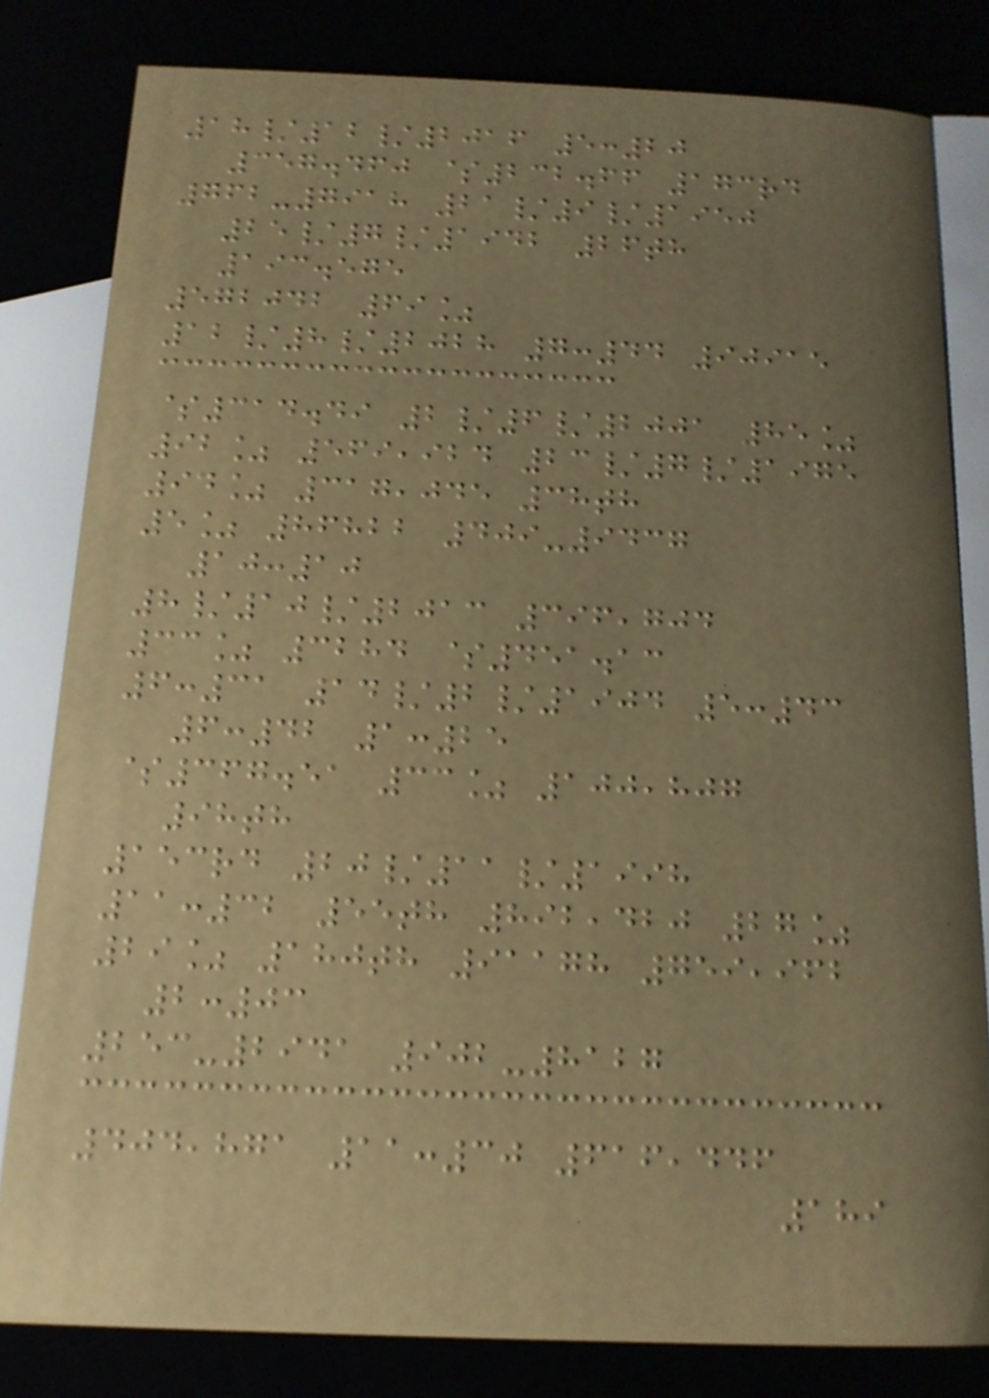18/12/2016 5:20
357.460 $232.66 173rd
762-7918 21/9/1950
25/7/1942 26th
193.575
572042 69%
12/8/2028 7:44 90915
$314.49 2/6/2001 85%
92% 569,924 23/7/1975
94% 317,045 38th
5% 86822 409-9437
10:10
8/10/2013 396,704
33% 3284 $451.13
6:31 14/2/1904 5:43
6:42 1:25
$367.51 33% 100,807
98th
153rd 20/11/1998
11:32 55th 892,420 27%
29% 180th 91178 759,962
2:03
253-2941 902-8127
404,871 11:30 616,446
189
